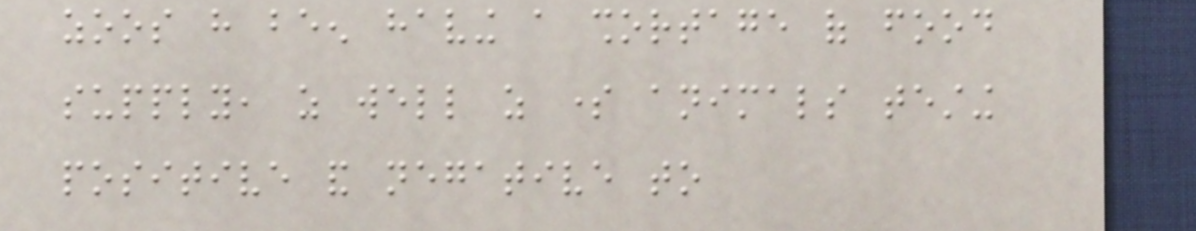zoos have been having a shortage of food
supply, as well as some animals testing
positive and negative to
